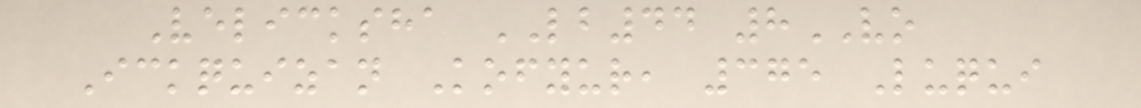Velicksha LB44 8VO
Ickquizan Kofyur, 375 Luqui
